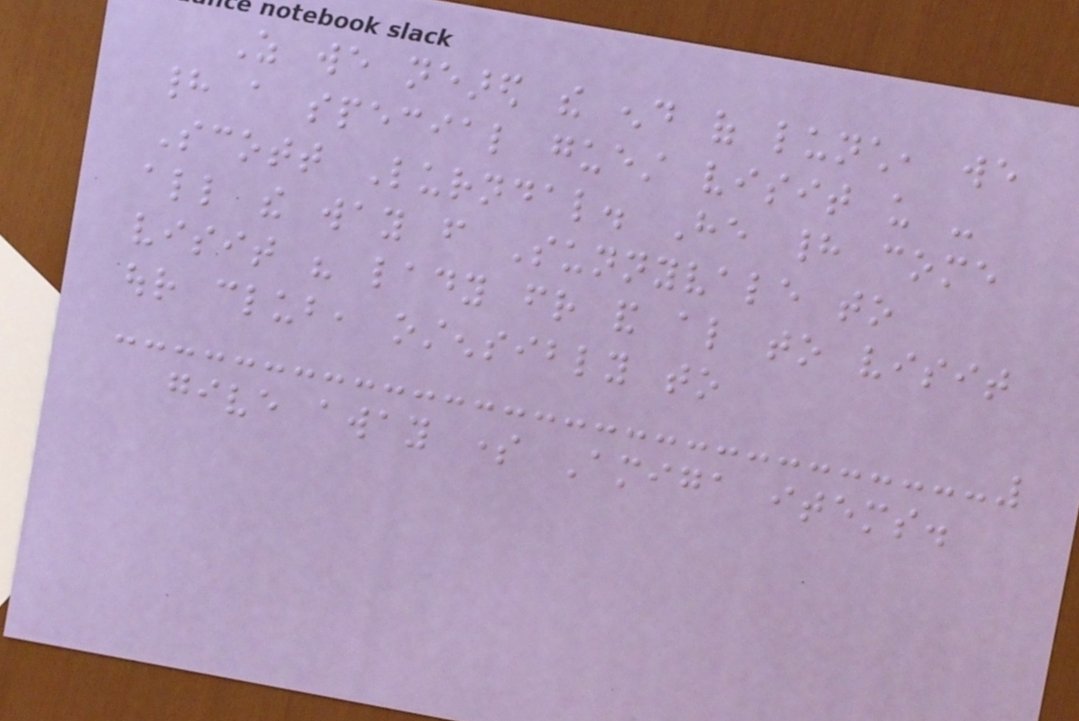As we neared the end of lunch, we
had a special guest visit us -
Scott Lurndal. He had come
all the way from Sunnyvale to
visit his lady friend and also to visit
our club, ostensibly to
give away some Amiga items.
